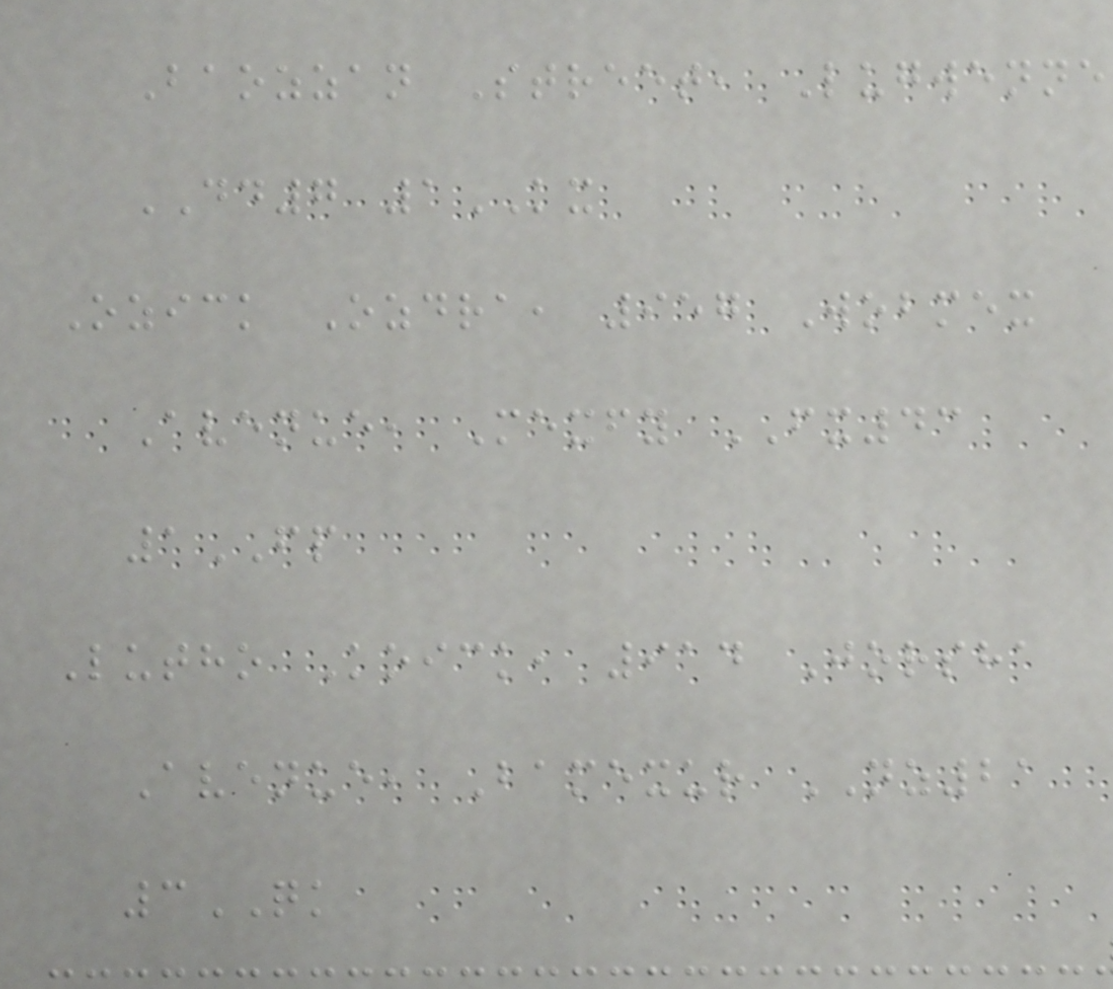Baozzan Street, Lugwenne
DD7 1KX
Ozick Ozdra, 957 Wobmex
Avenue, Mexfy FX43
1FP
Lutho Koick, 914 Jorsha
Avenue, Bamexur NZ21
3QK
